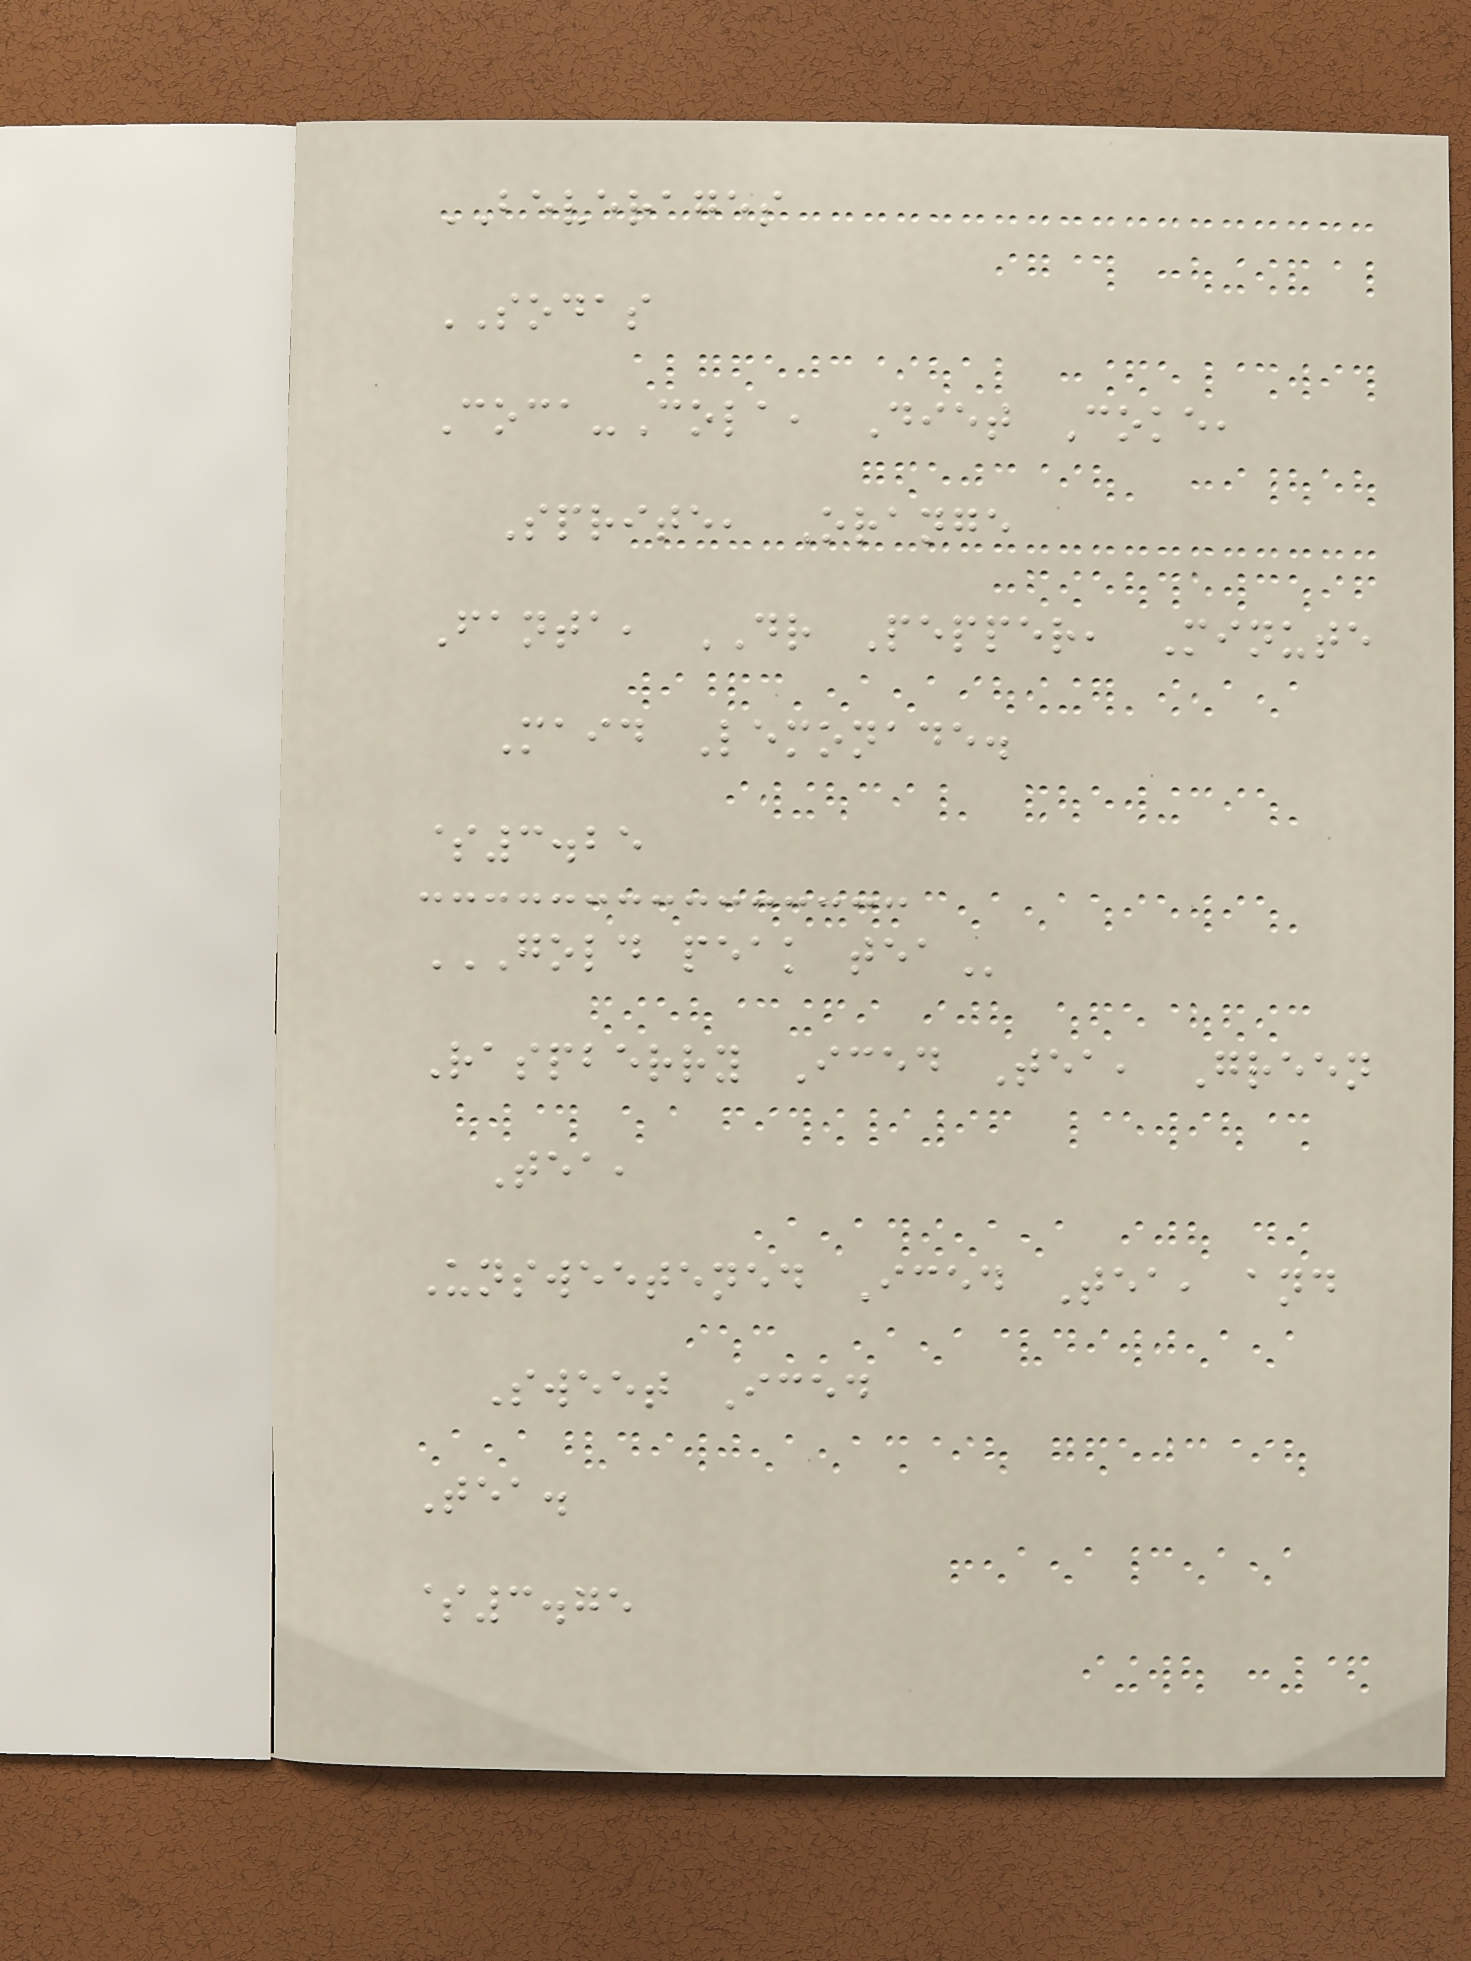BEVERAGES
SODAS
Coca-Cola, Diet Coke,
Sprite, Orange
Fanta, DR Pepper, Minute
Maid Lemonade.
$3.25
GOLD PEAK TEA
Raspberry Iced Tea, Green
Tea,
Unsweetened Iced Tea, and
Sweet Iced
Tea.
$3.75
